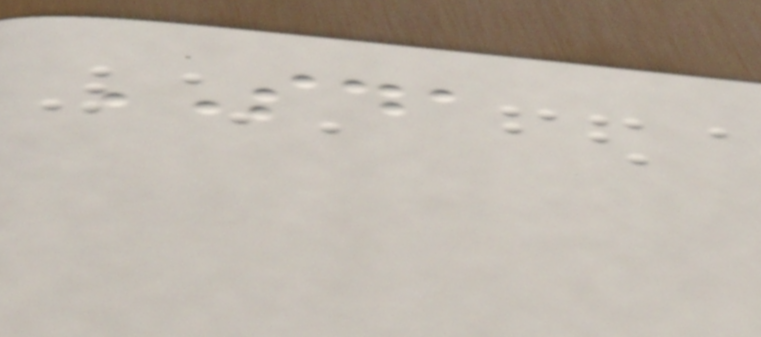SDA
